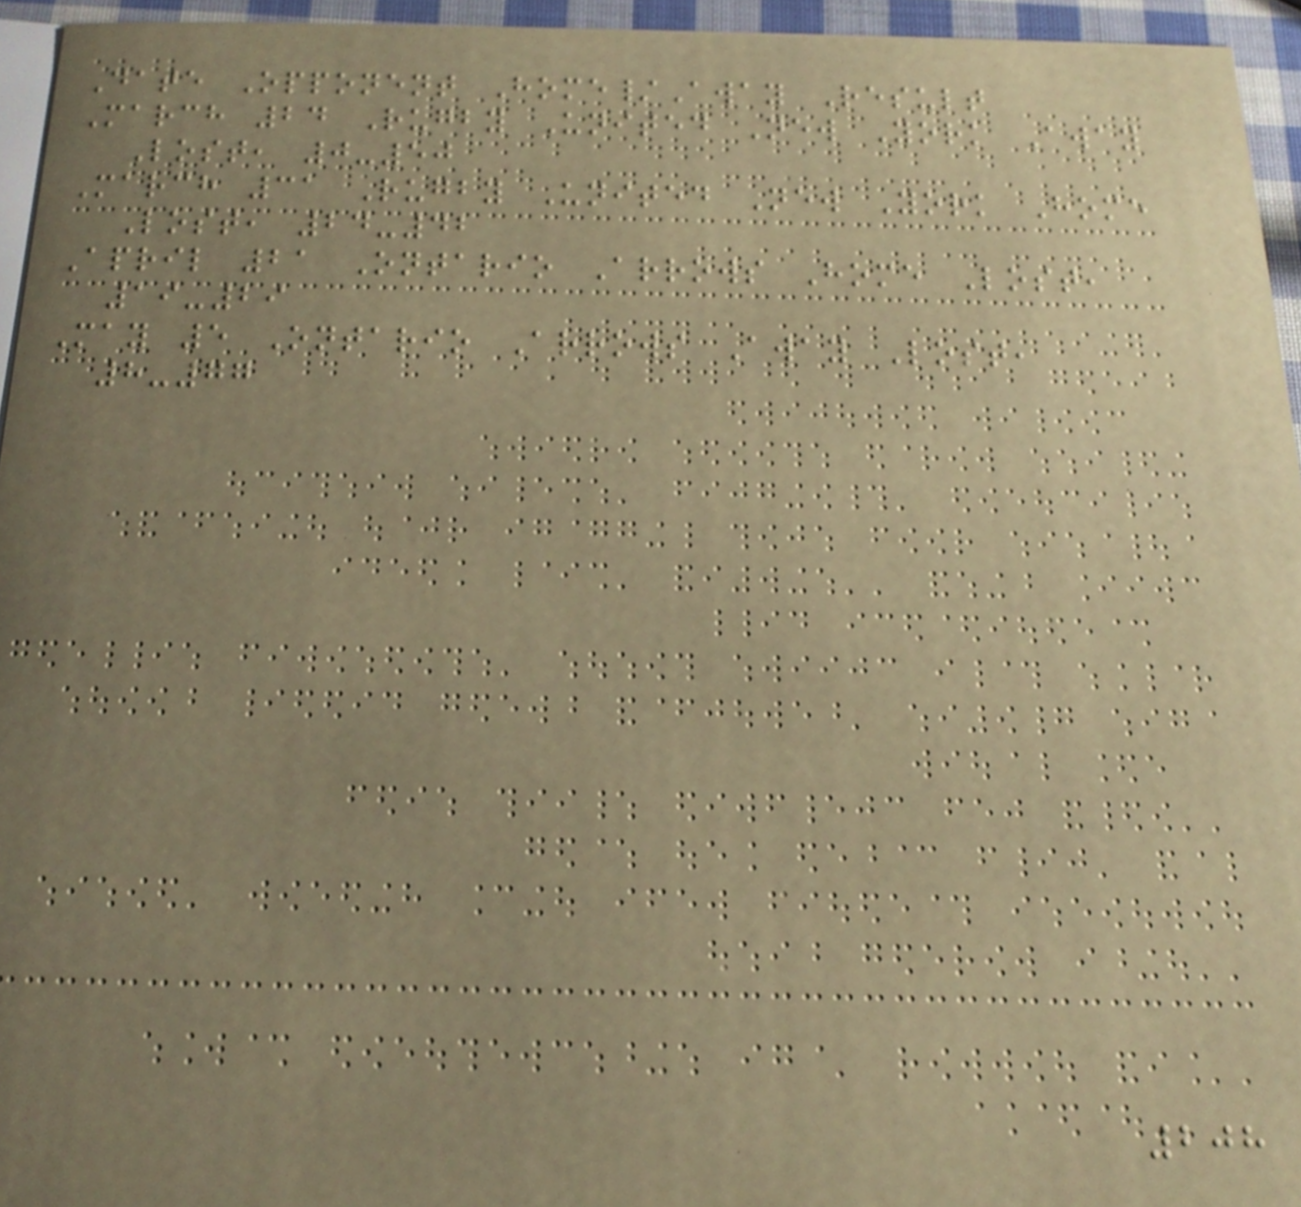Date Opponent Home/Away Result
March 24 Rugby United New York Away
Lost, 0-50
March 31 Rugby United New York Home
Lost, 24-42
April 21 Ontario Arrows Home Lost,
19-29
May 5 Ontario Arrows Away Lost,
8-77
208
